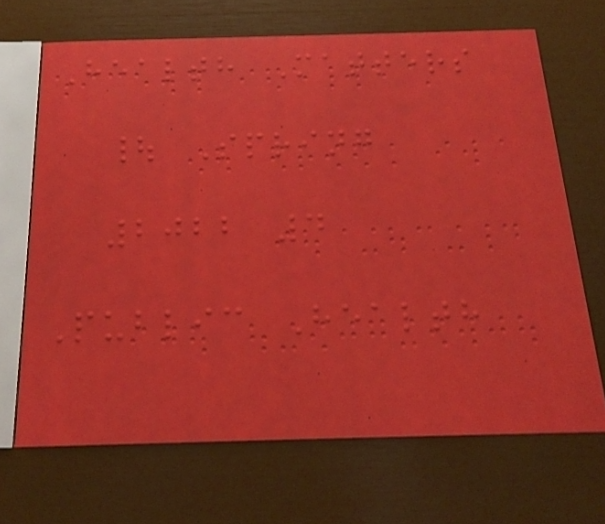Health Matters
| Spring
2022 4
Public Health
